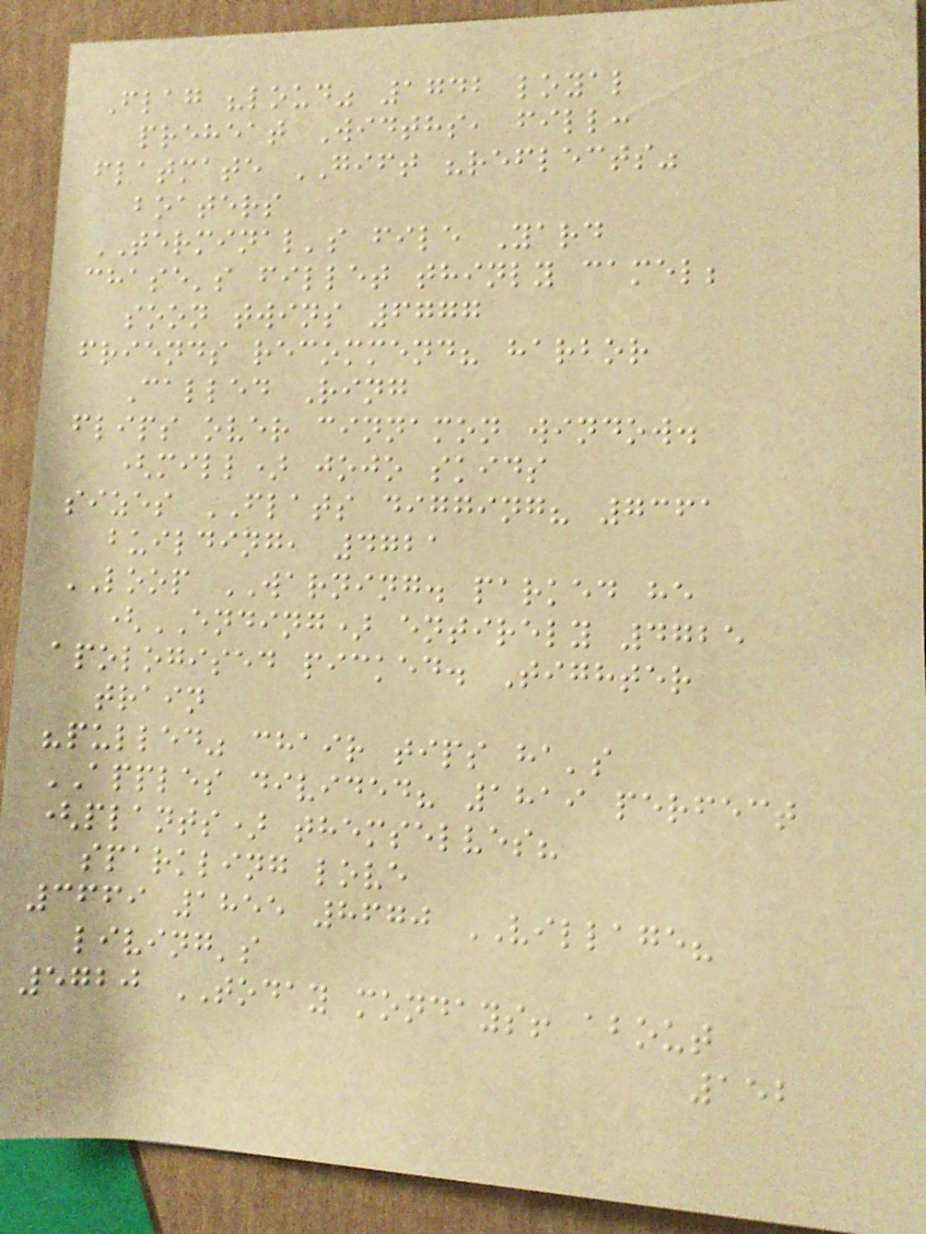Flag "loud" 1742 loyal
preheat Widths, fill:
flatmate GIFT "reflects"
boaters
TERMINAL's file Yard
chase's fillet thinly camel;
soon twins 6777
friends recommend? harbor
Called Ring
flips over cinnamon window.
(mill) jojo skids
sizes FLATS digging? 7361
building, 4721
LOOP WARNING. parked he
(ENDING) entirely 4725
apologised picked. Tighter
train
"pulled" chair tips ha's
APPLES divided? 1819 perfect
(plants) themselves?
sparkling love
3669 1855 8670 VILLAGE?
living's
5720 TODAY mondays! about
152
